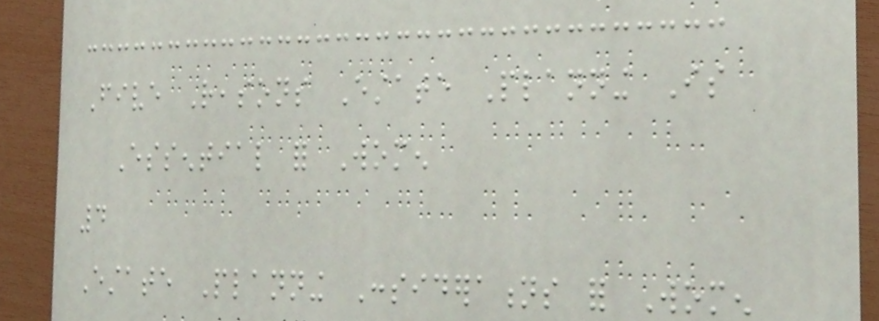Five Reasons Estate Planning Is
Essential for Women
4
Estate Planning Considerations for Women
